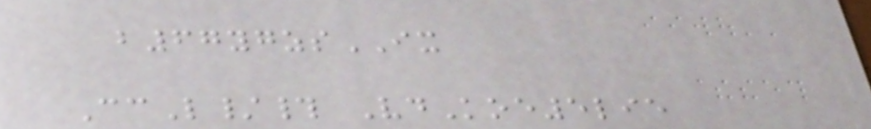b67ygzsIX
CcL/# VdKoe5lie
